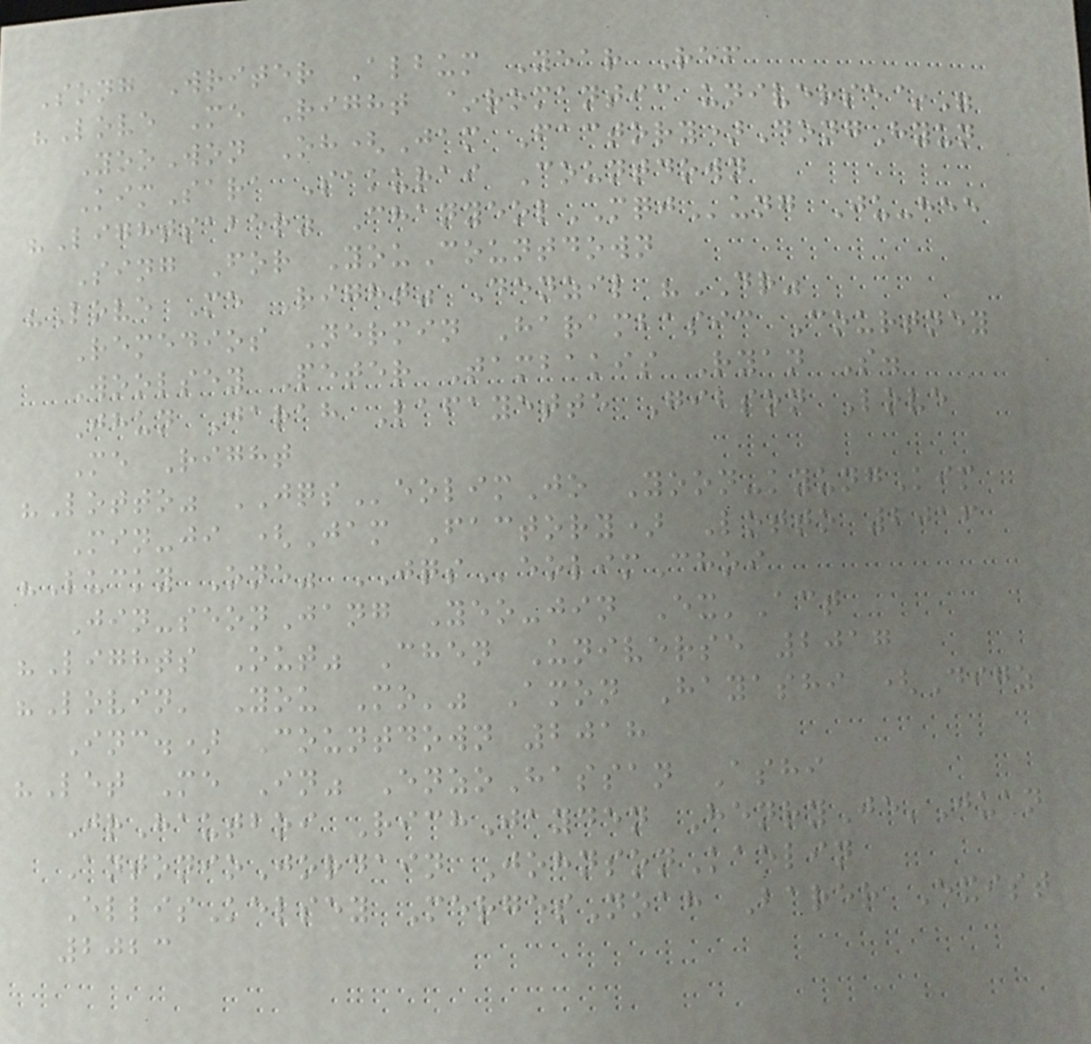Song Writer Album Year Ref
"Love Me Right ~romantic universe~"
YooWon Oh(Jam Factory)DongHyun
KimSara Sakurai Countdown
"Lightsaber" ChanyeolMQJung Ju-hee
Sing For YouCountdown
"Love Me Right" Denzil "DR"
Remedios Nermin Harambasic Courtney
Woolsey Peter Tambakis Ryan S.
Jhun Jarah Lafayette Gibson Love
Me Right
"Lotto" JQSeolimJo Yoon-kyungKim
Min-ji (Jam Factory) Lotto 2016
"Lucky One" JQSeolimChoi
Jin-seonJang Yeo-jin Ex'Act
"Lights Out" Chen Universe 2017
"Lovin' You Mo'" Amon Hayashi (Digz
Inc.) Countdown 2018
"Let Me In" EnzoHassan Ashi
JrHautboi RichJayden HenryJe'Juan
AntonioJordain JohnsonKaelin
EllisKelsey MergesNoah Barer Exist
2023
